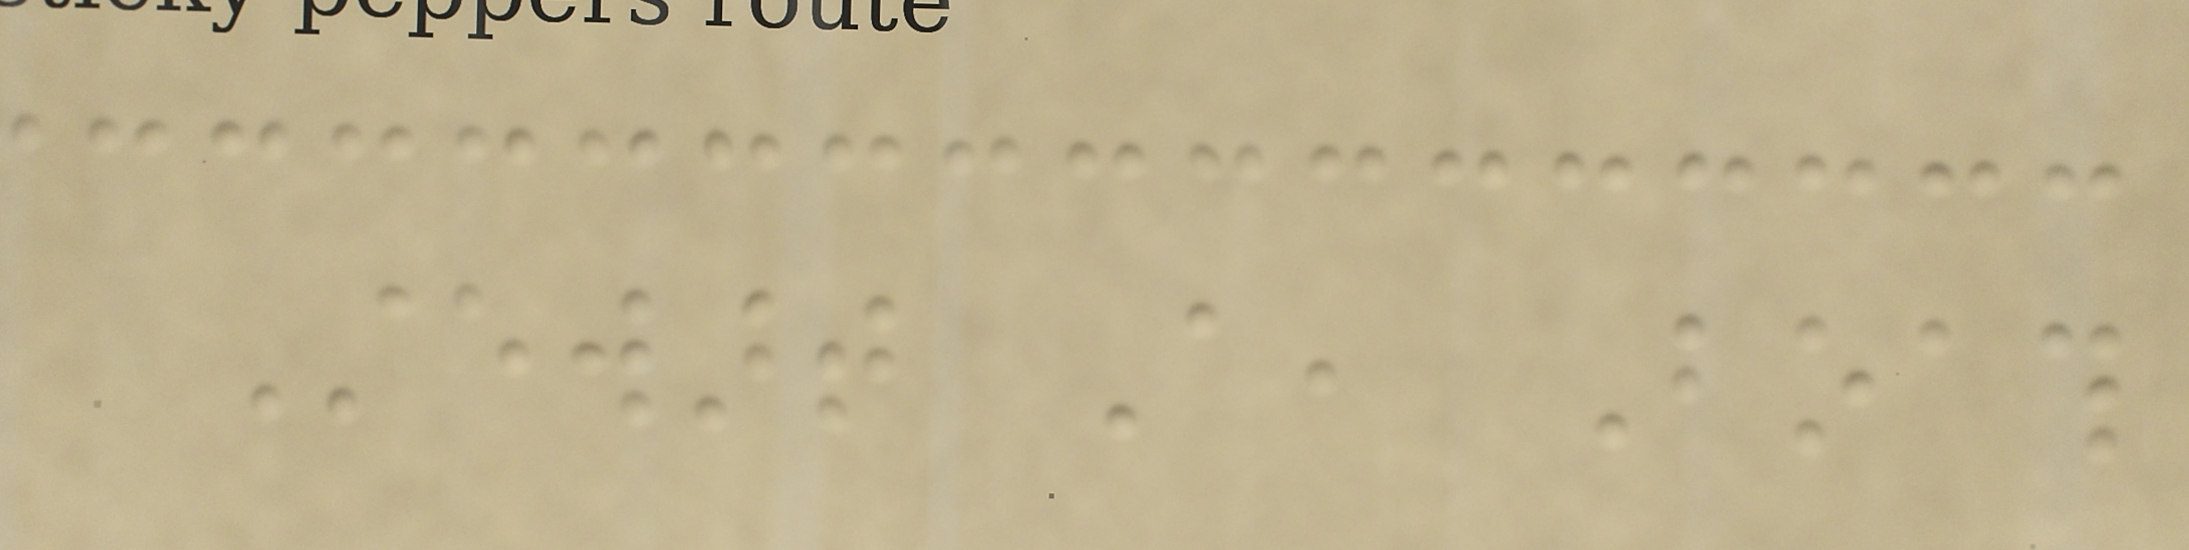Stewart A, Boath
